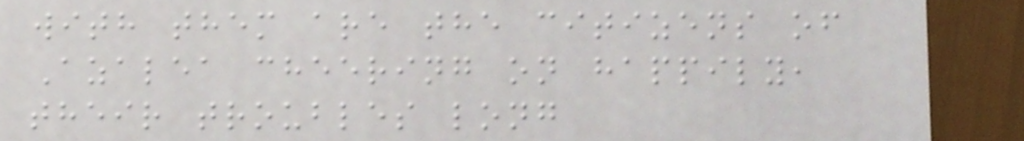with them are the citizens of
Azalea cheering on happily,
their troubles long
